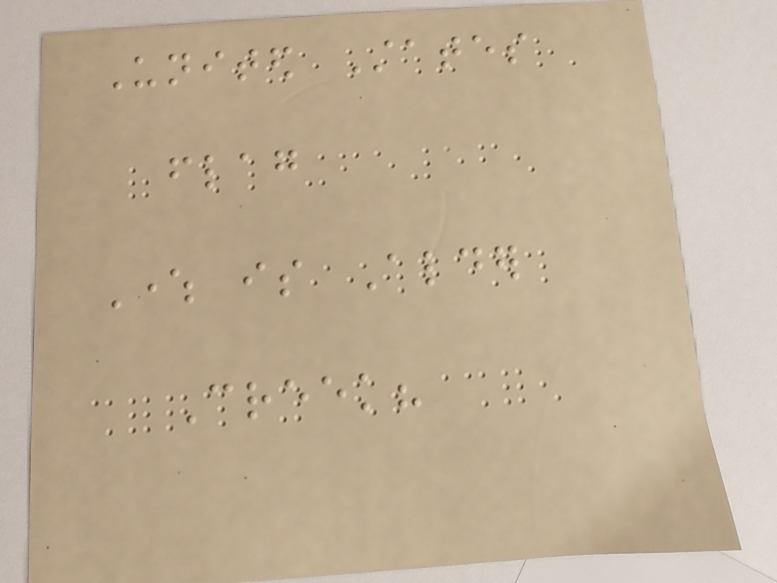United States
flag
Where is Alder
Creek?
